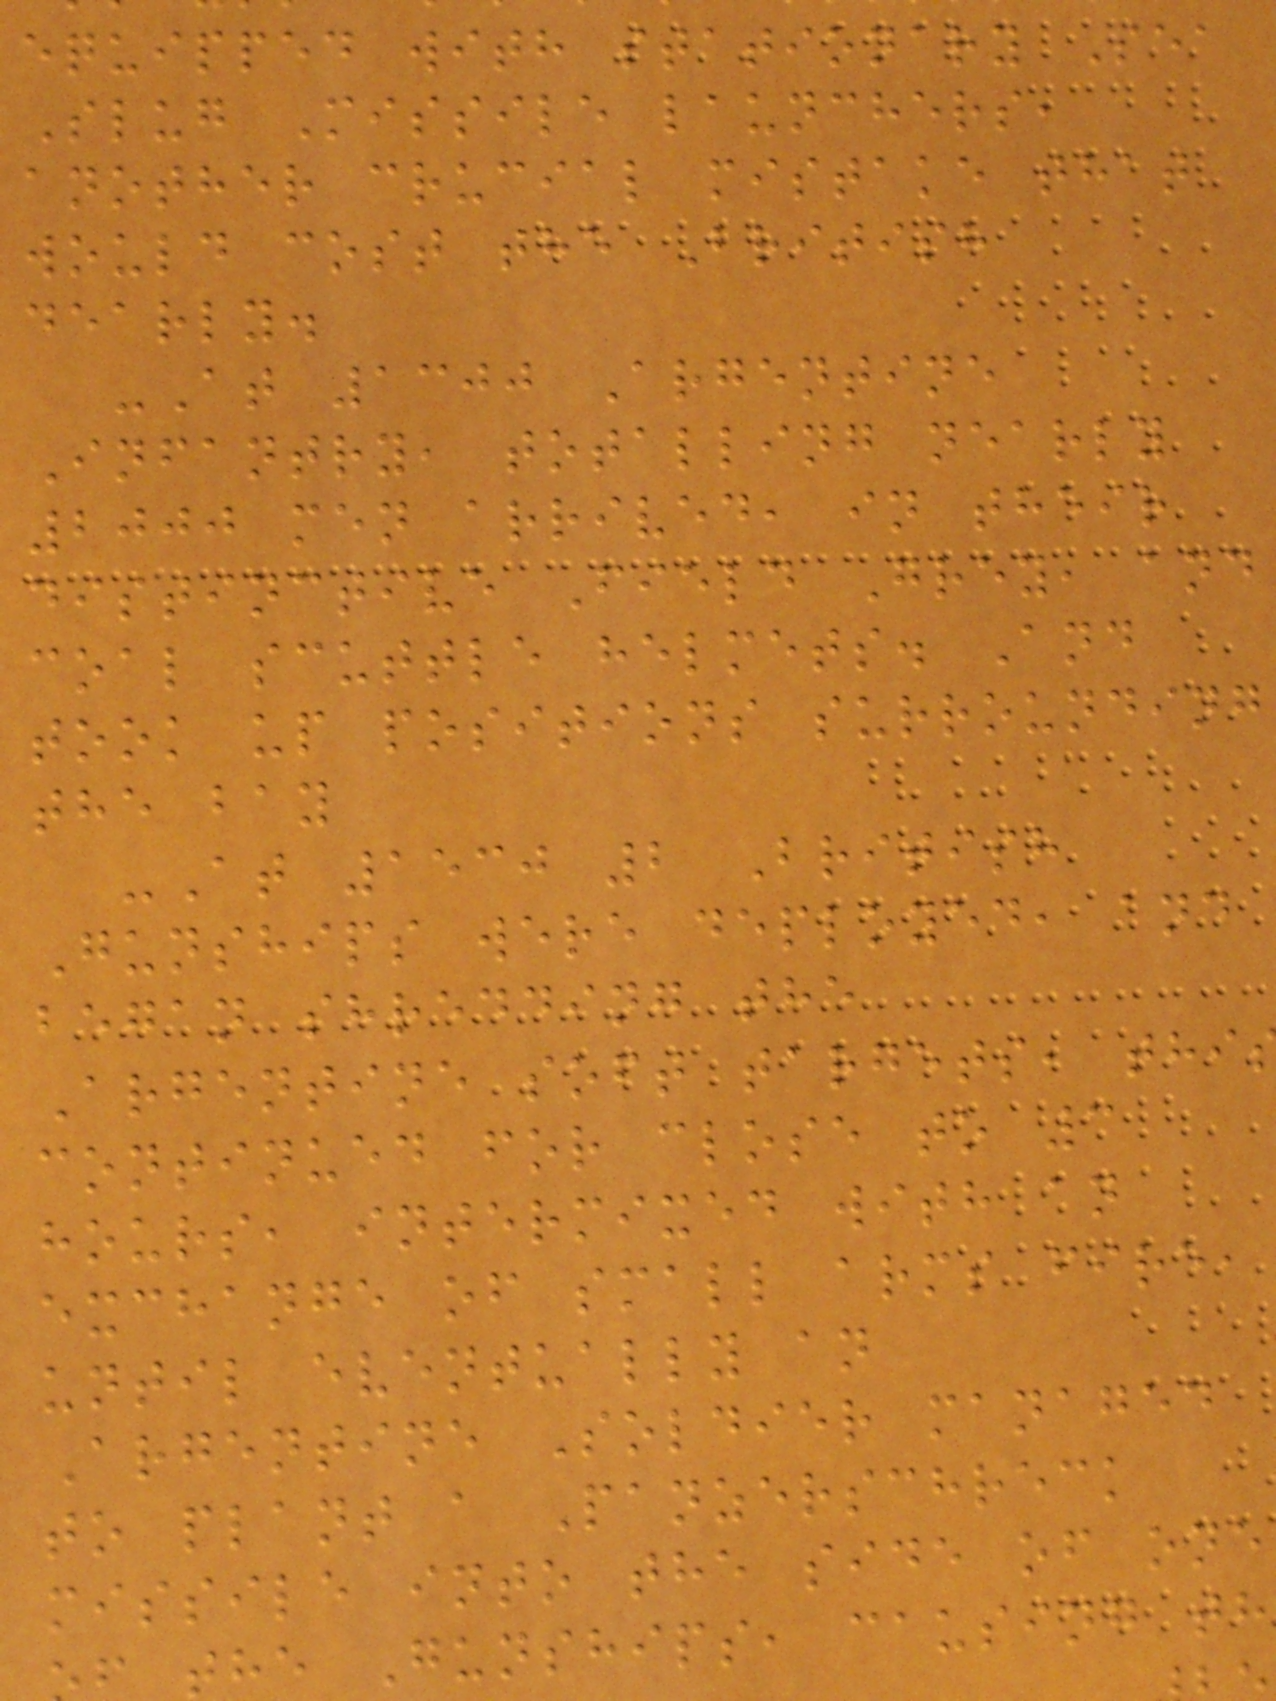equipped with stationary Sea
Slug Missile launchers,
another crucial mistake that
would cost the British
dearly.
-At 1300 Argentine
Infantry, totalling nearly
2000 men arrived, in their
distinctive Field Grey, and
coal scuttle helmets. And
took up positions surrounding
the bay
-At 1530 2 British
Gunships were deployed, and
began shredding the
Argentine soft targets, thi
continued for close to 3
hours, intermixed with an
exchange of small arms fire,
until eventually an
Argentine Soldier managed
to plant a Panzerschreck
missile into the side of one
the Gunships, causing th
